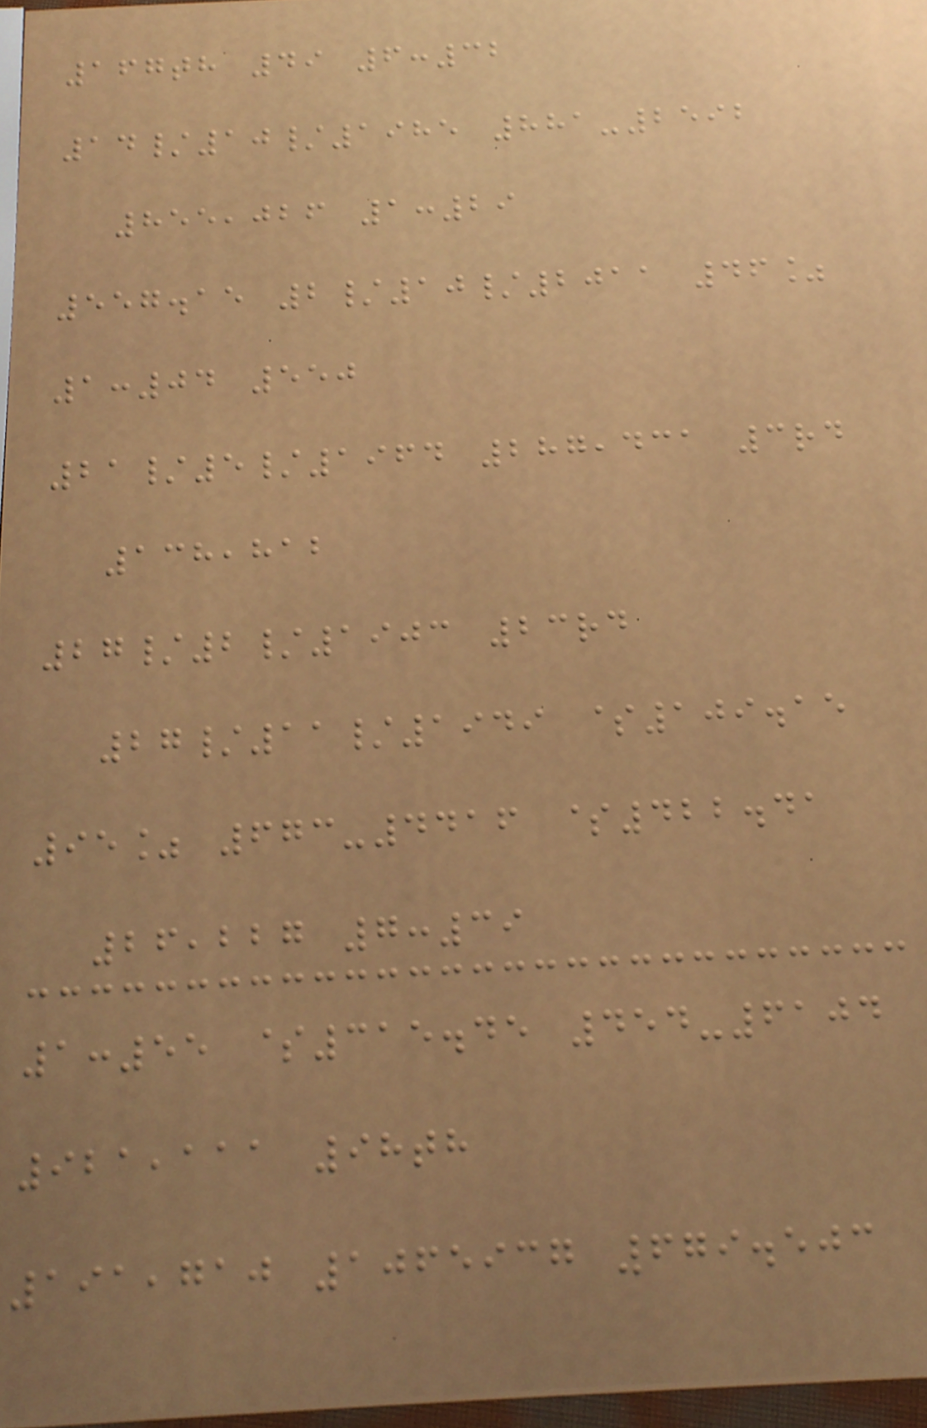167th 49 6:32
14/10/1985 881-2592
855,026 1:29
557.15 2/10/2011 46%
1:04 550
21/5/1964 287,431 3rd
138,812
27/2/1903 23rd
27/11/1949 $109.15
95% 673-4416 $422.41
26,227 7:39
1:55 $315.45 454-6104
921,111 98th
191,710 1065937 679.503
